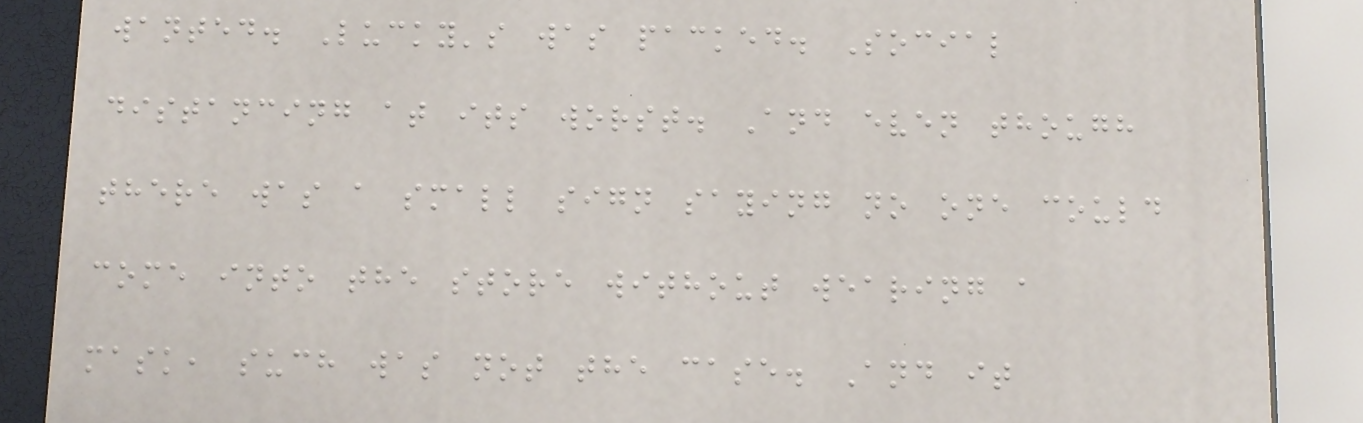wanted. Lucky's was packed. Social
distancing at its worst. And even though
there was a small sign saying no one could
come into the store without wearing a
mask, such was not the case. And it
